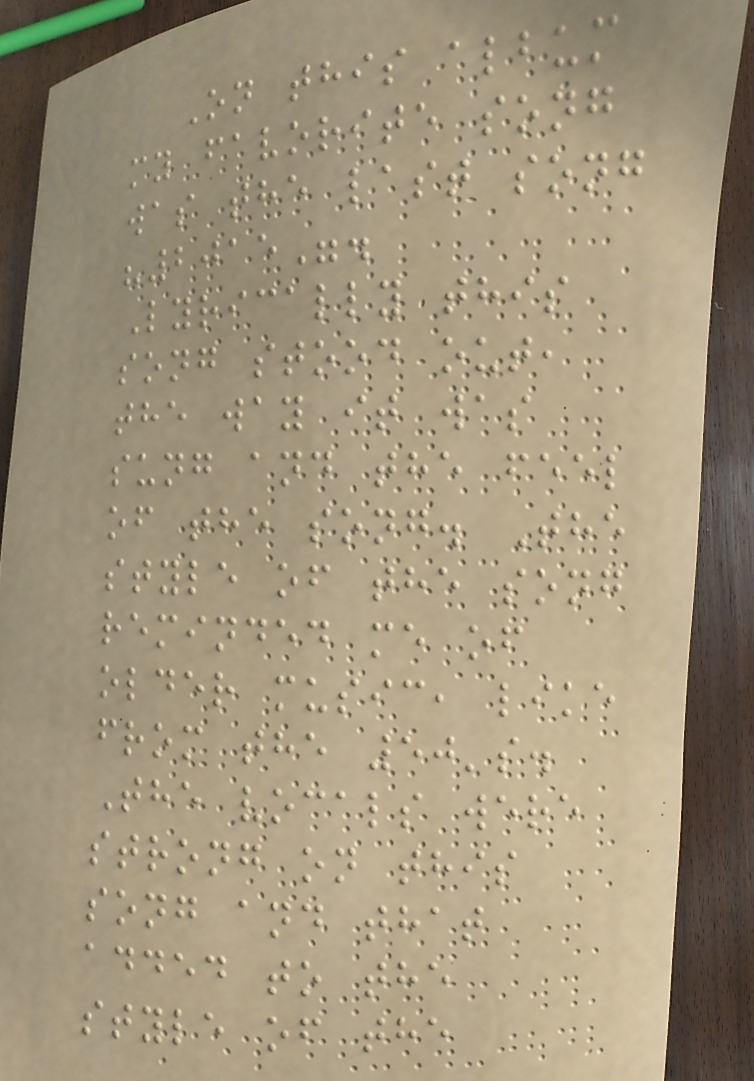On this album
my favorite song
was the last song
"2015".
Lyrically this
song stood out,
the way it was
sung and the feel
of the song. The
style of the song
reminded me of
older music, like
from the 50's.
The vocals were
strong on this
song and that
added to the
style of the
